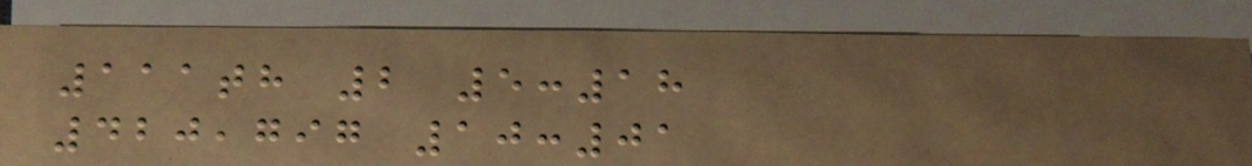111th 2 5:18
420,797 10:01
